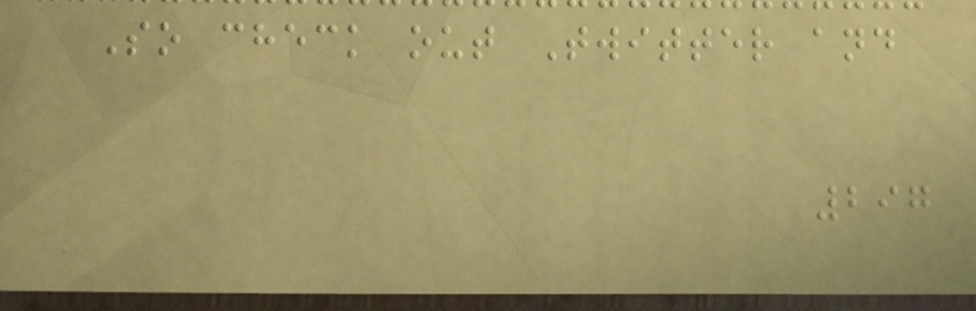So check out Twitter and
297
